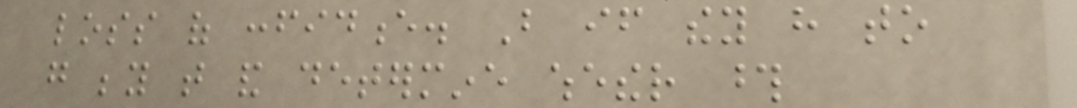loss of confidence. But if they have to
go beyond that and determine whether those
